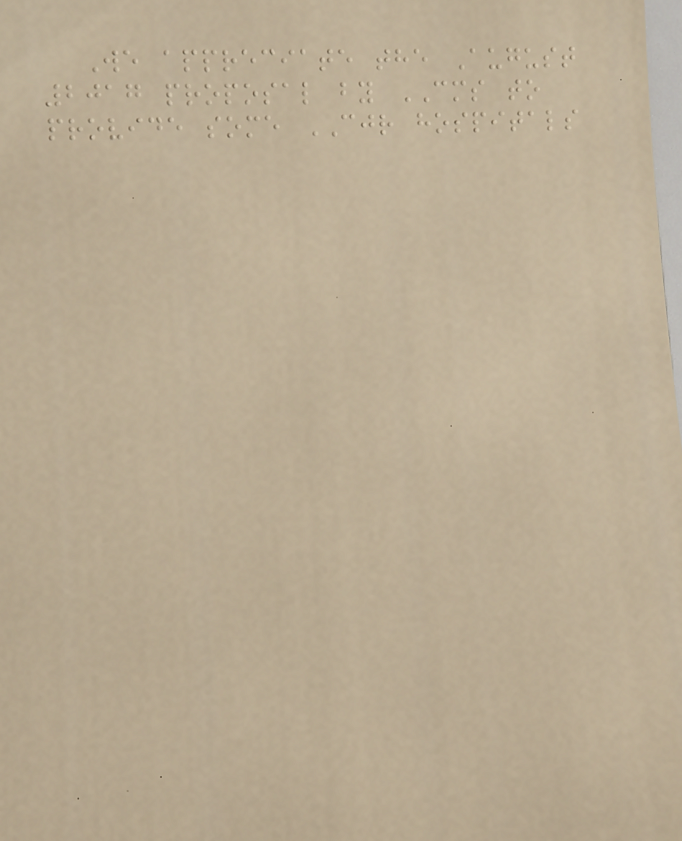We appreciate the August
2017 proposal by CMS to
provide some CJR hospitals
